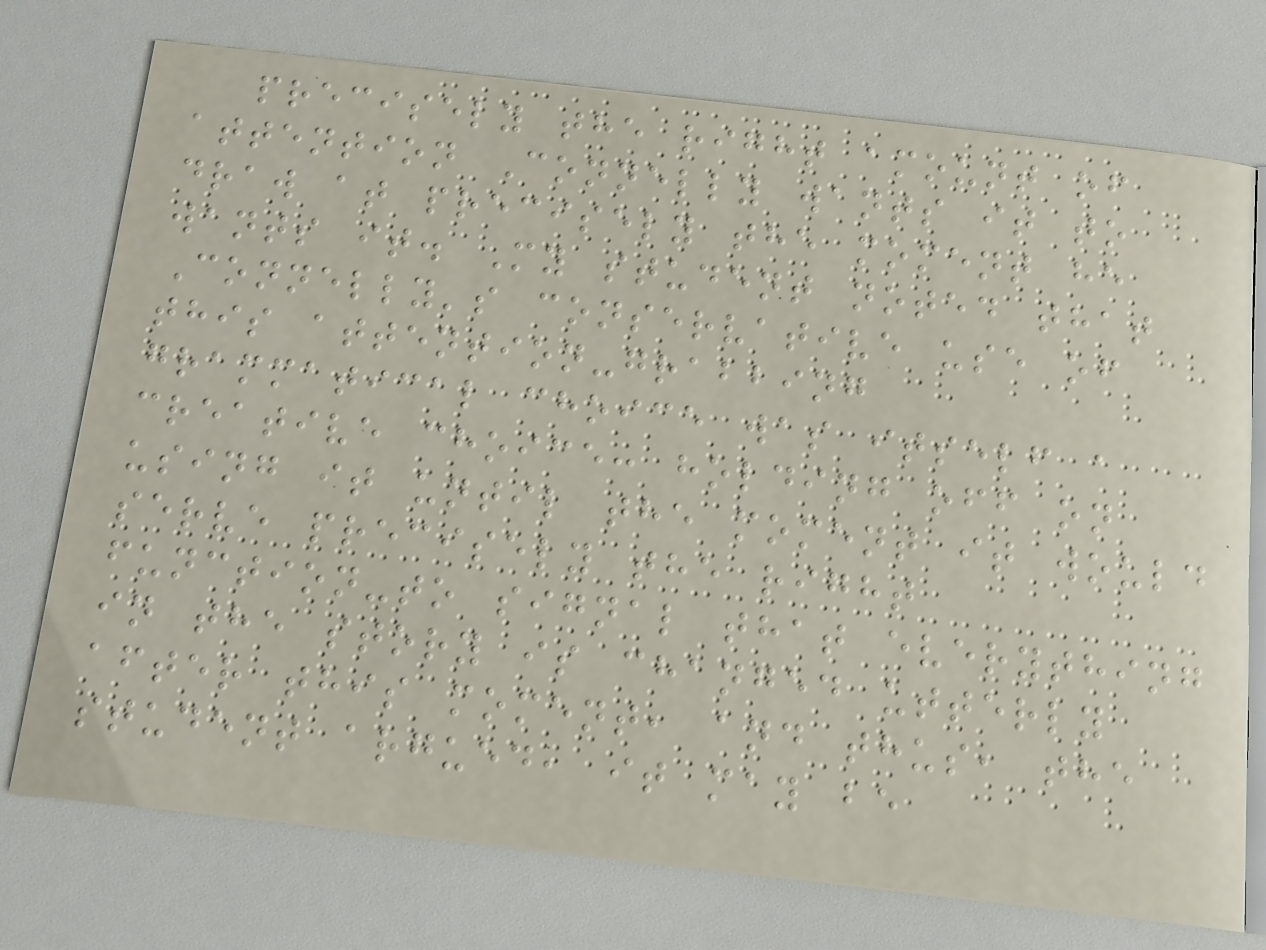precisely the right amount of
attention Connelly wants it to
draw at precisely the moment he
wants it. My student noted that
Connelly's conservative use of
this attention-grabbing
grammatical choice was itself a
creative choice: holding off on
using it until the moment it would
serve precisely the right
function-to signal that everything
in the story is changed utterly
after this moment, and thus, the
student argued, it may be
